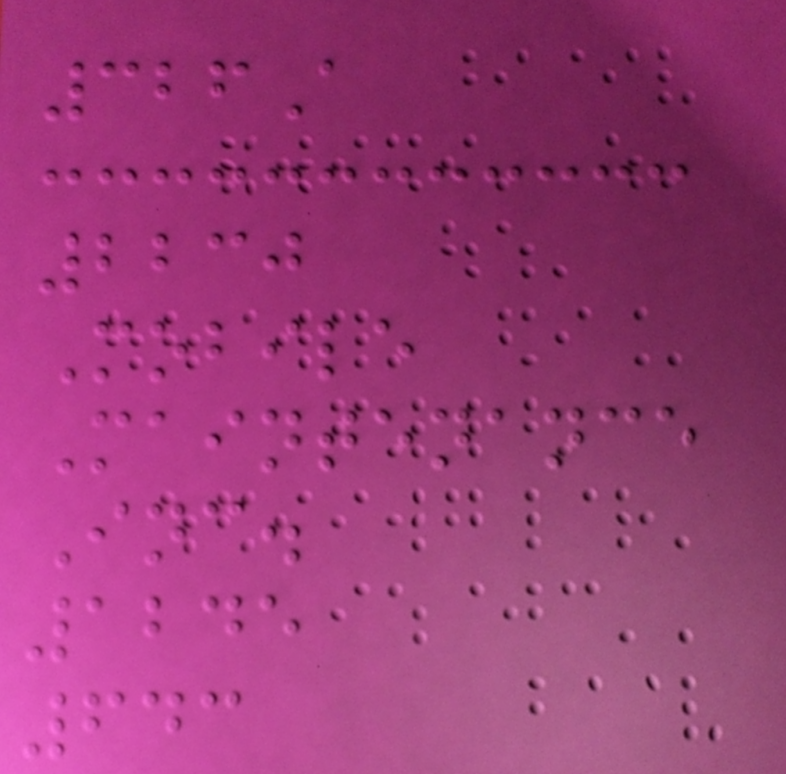326A
2230
Mobile
Maintenance
Inc.
1245
643
